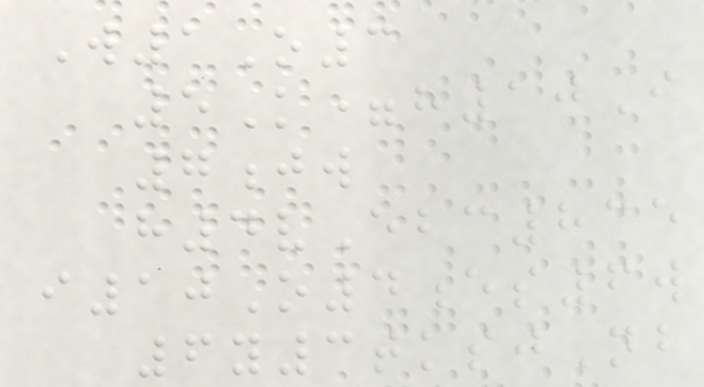W1O3
5K=h10I
7jw
h4vEbc835
i10O4es6w
6y3tksjNb
